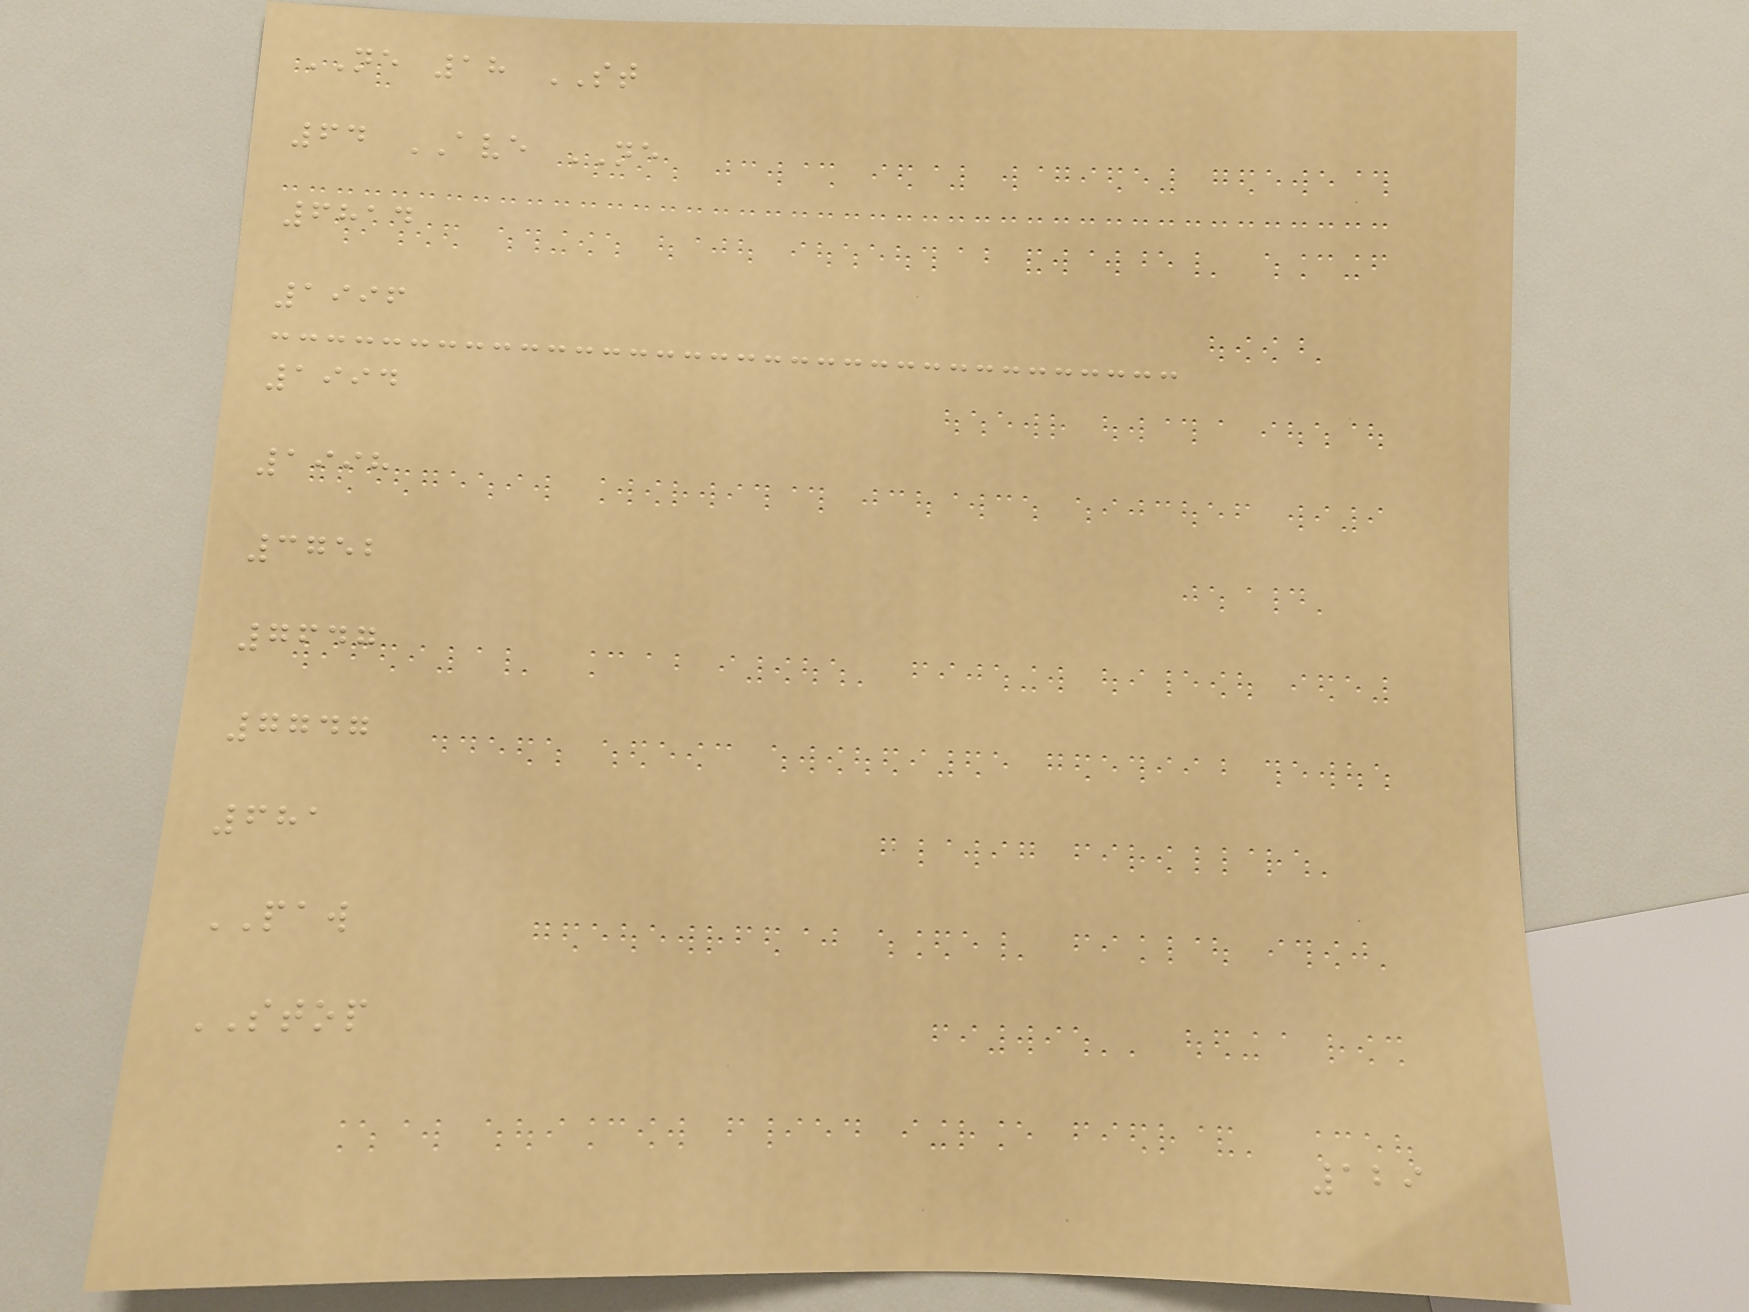NE 18 ST
64 AVE NE
6814
1996
1994
1998
3752
7647
7747
681
PAW
STOP
129
